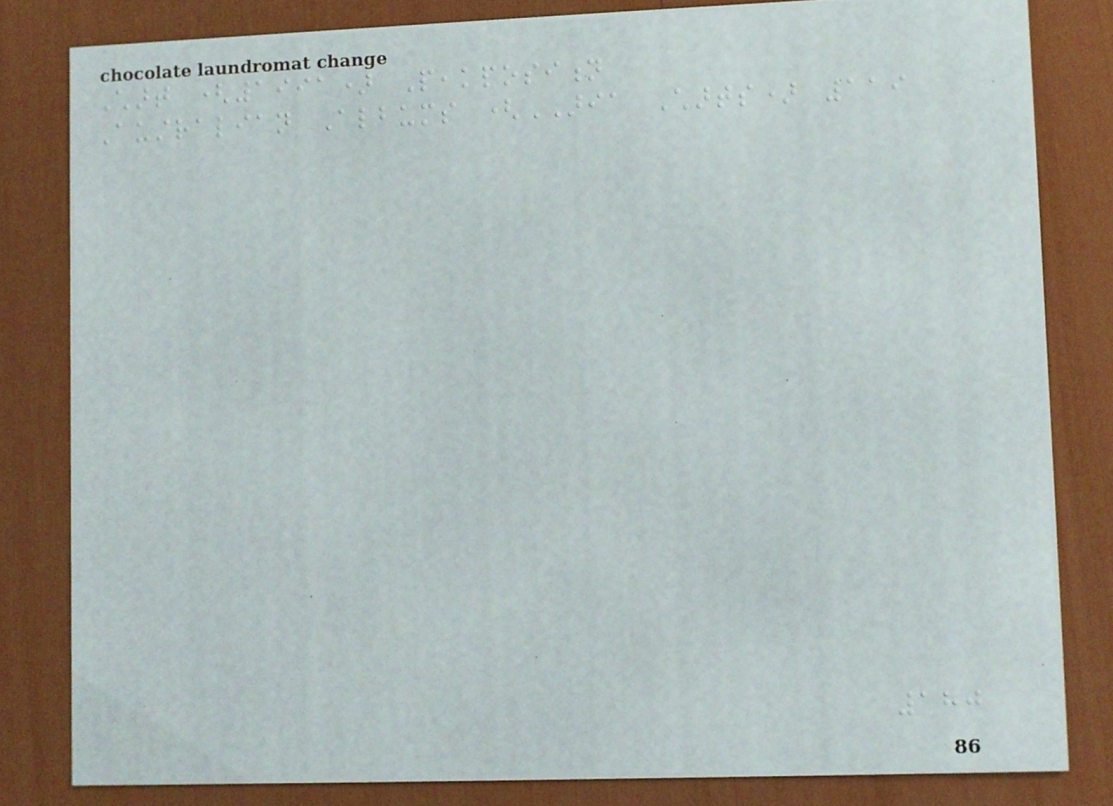Chart (1991) Peakposition
Australian Albums (ARIA Charts) 119
180
